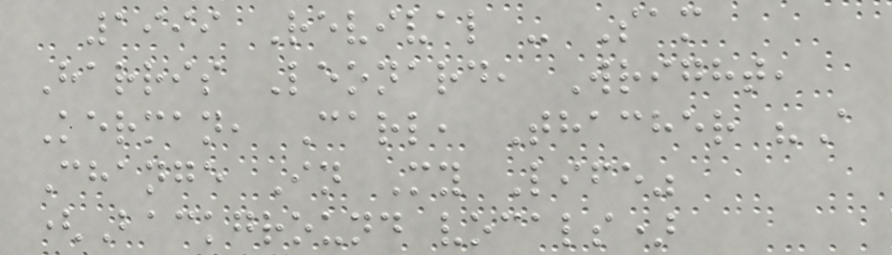1999 Revival - Sam
Harris Leonard, Wright,
Kerman, Carl, Thacher "A
Change In My Life"
(Background vocals)
